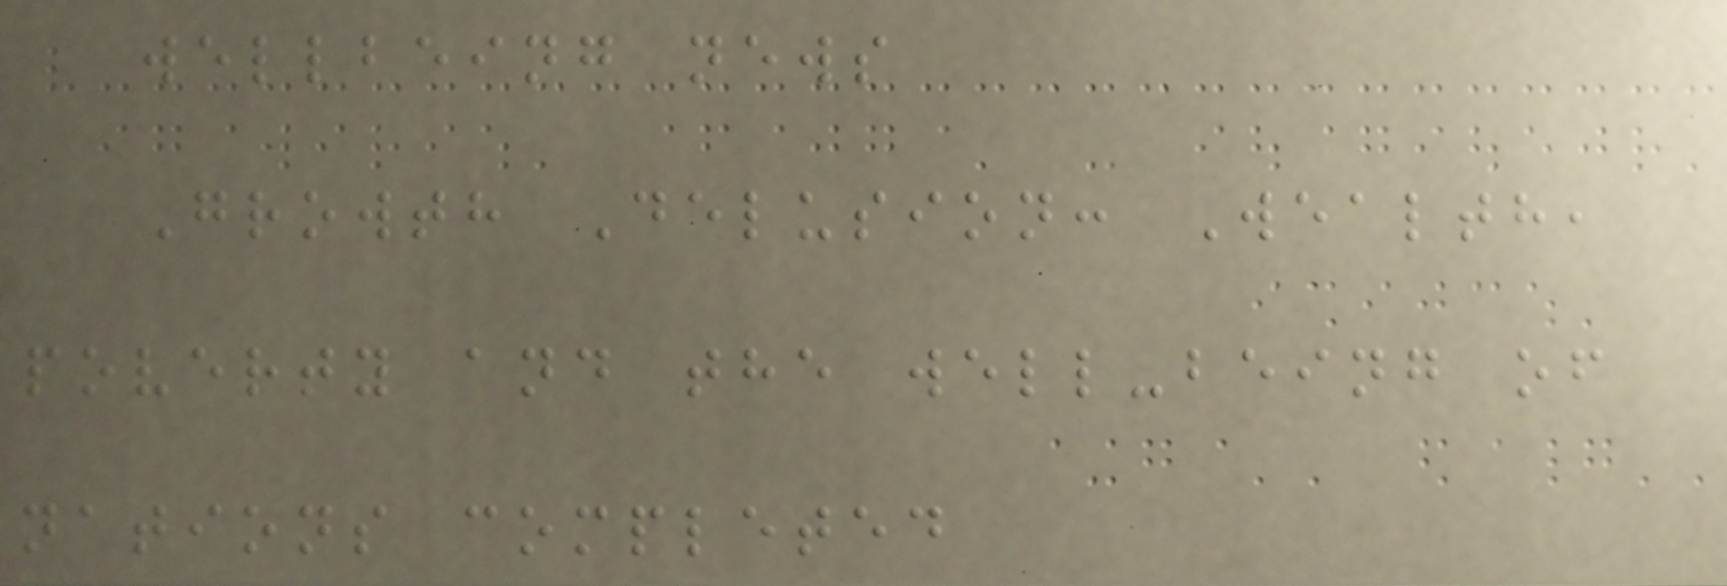wellbeing news
Growth Delusion: Wealth,
poverty and the well-being of
nations completed
